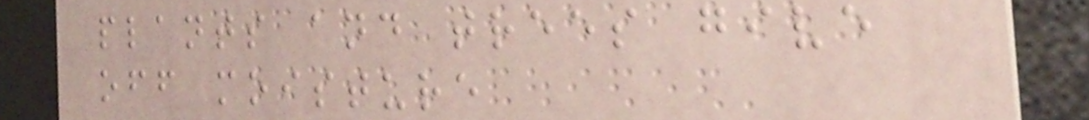plants and trees give
off moisture
